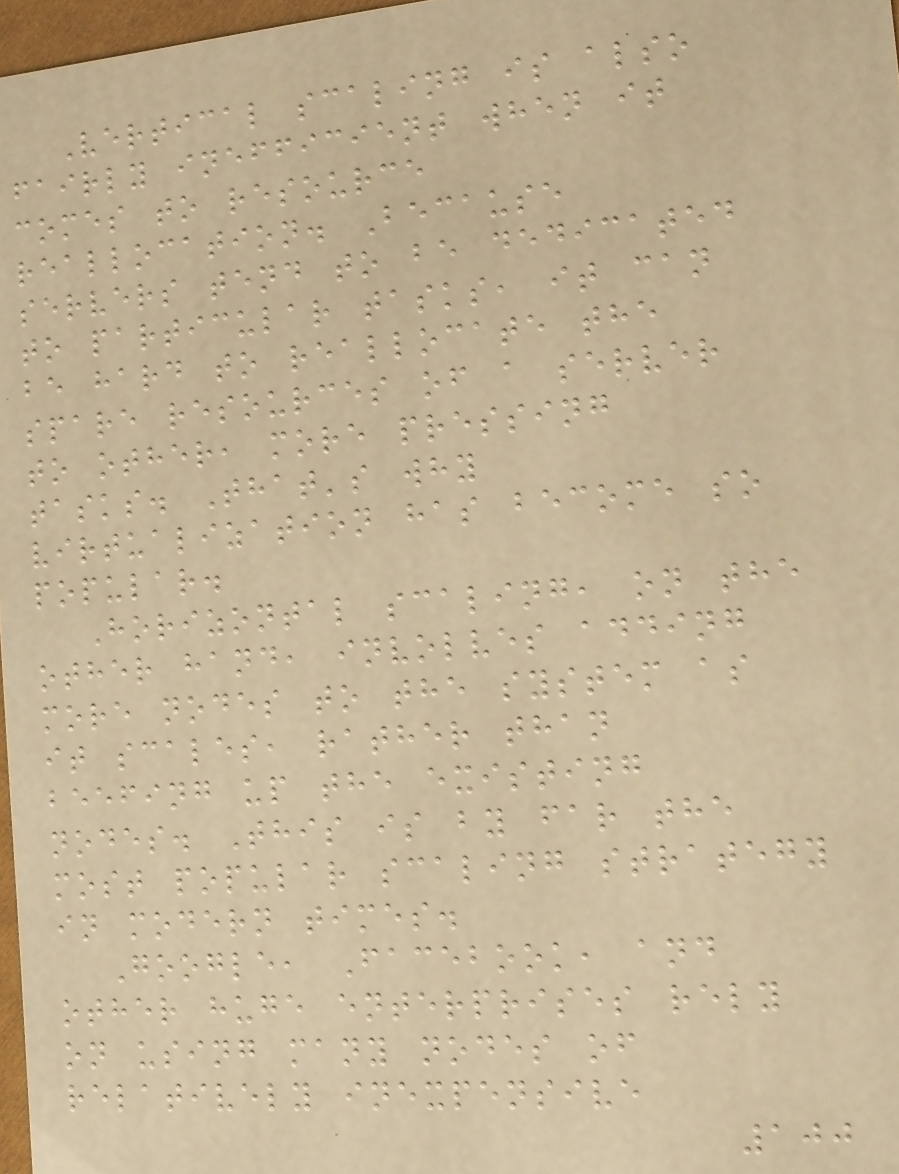Vertical scaling is also
fairly inefficient when it
comes to resource
reallocation. Because
servers tend to be dedicated
to particular tasks, it can
be hard to reallocate the
spare resources of a server
to other, more pressing
tasks. That's why
virtualization has become so
popular.
Horizontal scaling, on the
other hand, involves adding
more nodes to the system as
it scales, rather than
beefing up the existing
nodes. This is by far the
most popular scaling strategy
in modern times.
Google, Facebook, and
other huge enterprises rely
on using many nodes of
relatively inexpensive
100
